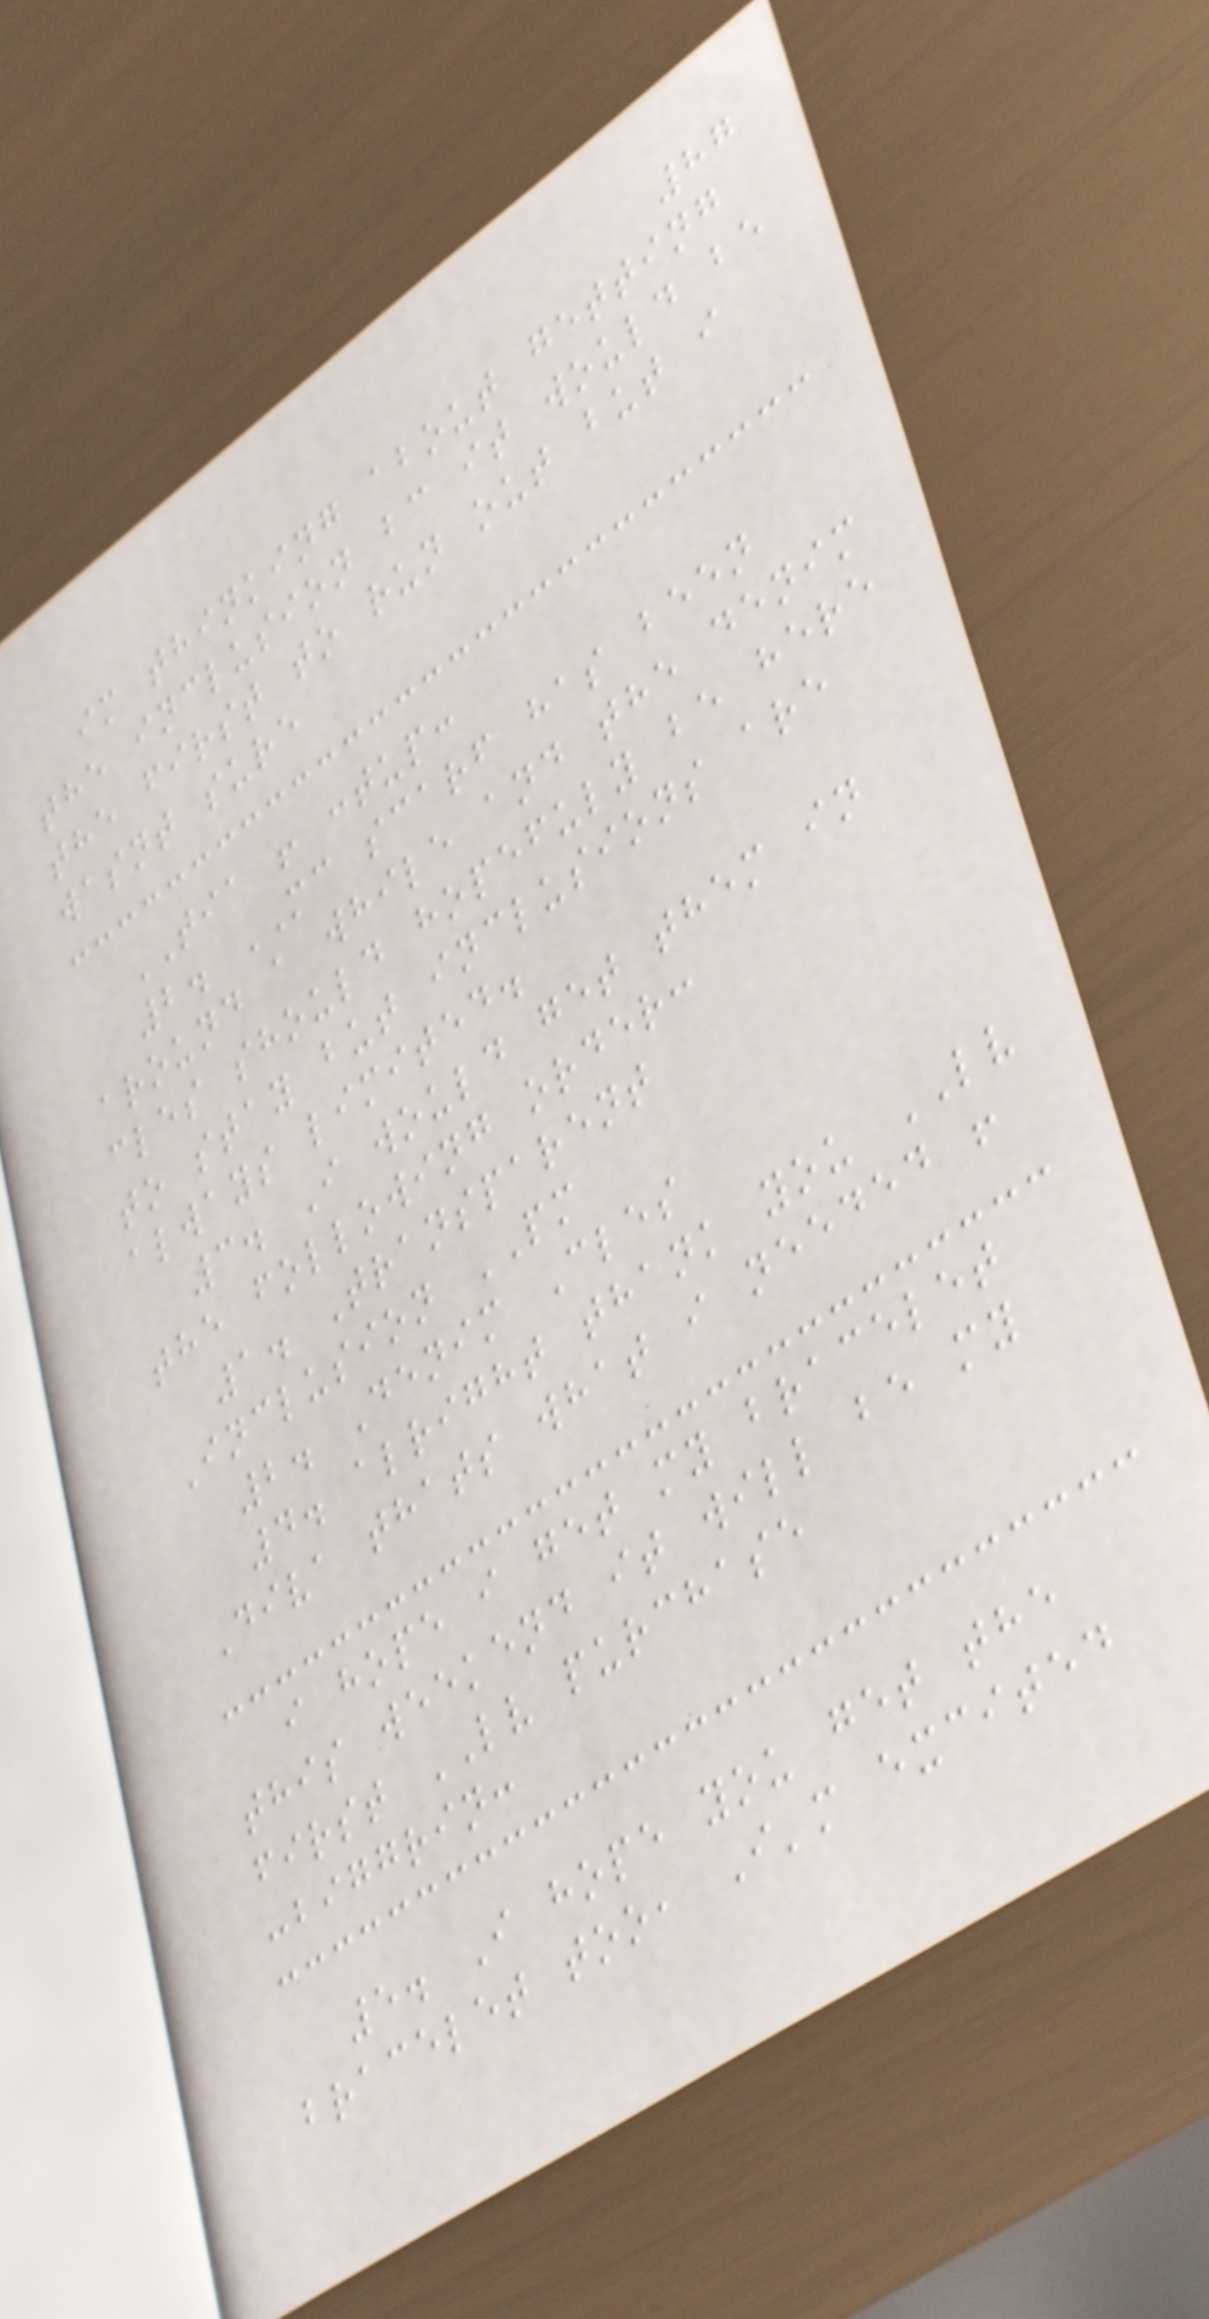87
im thinking about getting
the inclusion bc it would be
the first to run out but i
wasnt sure
TIA ! :tup:
2. MC scarf has been
around a while and the denim
cles should hopefuly be here
to stay but inclusions are
always limited.
3. I would get them in
the following order:
1. Transparent
Inclusion PM
2. Denim Cles
4. alright thank you LV
Diva thats what i needed !
i hope i get my bracelet
this weekend it will be my
first LV purchase
:biggrin:
5. I hope you get the
bracelet too, I'm excited
